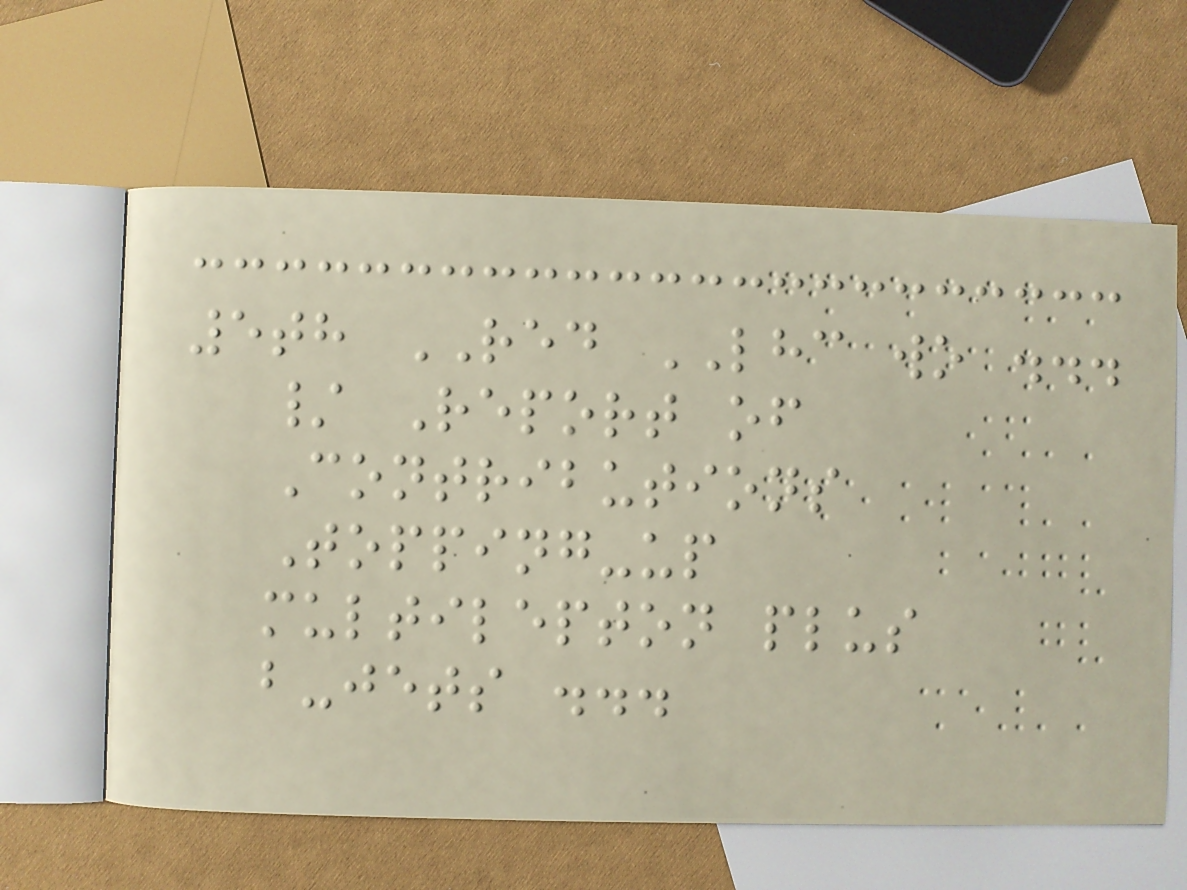5th RED LHC wo ...
/ Report of
Contributions
Topping-up
multilepton plus
b-jets ...
